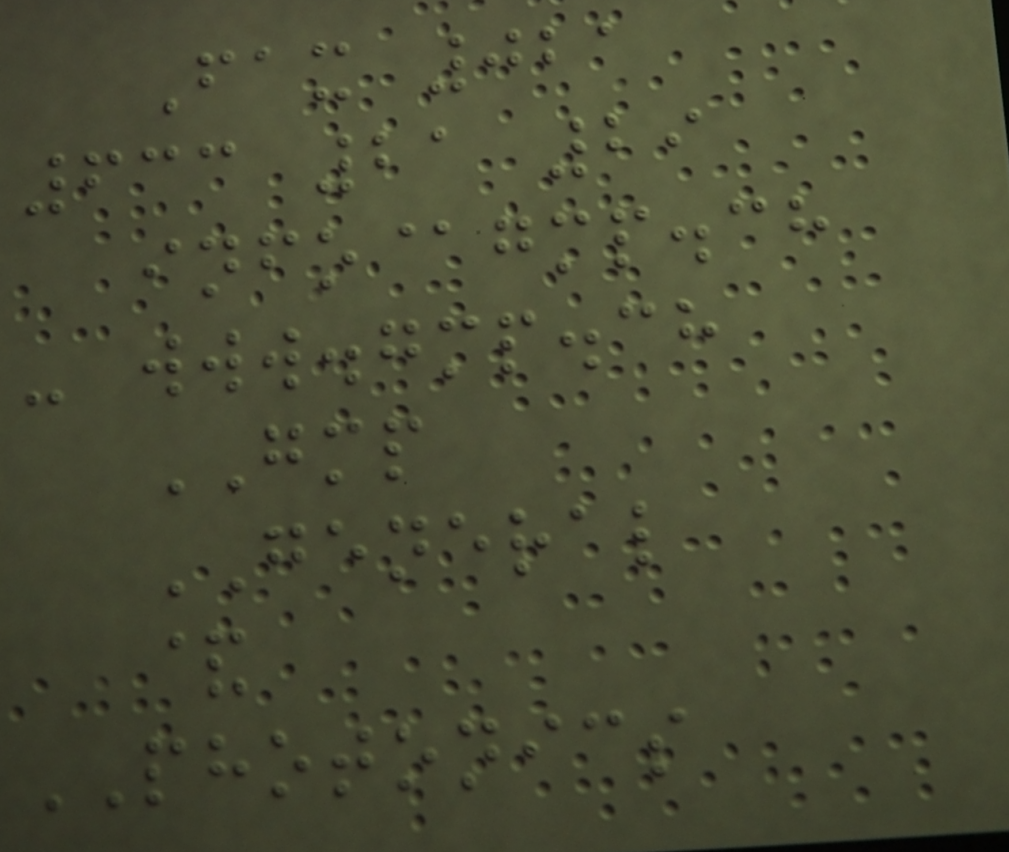Fax 021
633 21 29
info@gmp.ch
- www.gmp.ch
GMP
GENERAL
&
PHOTONICS
